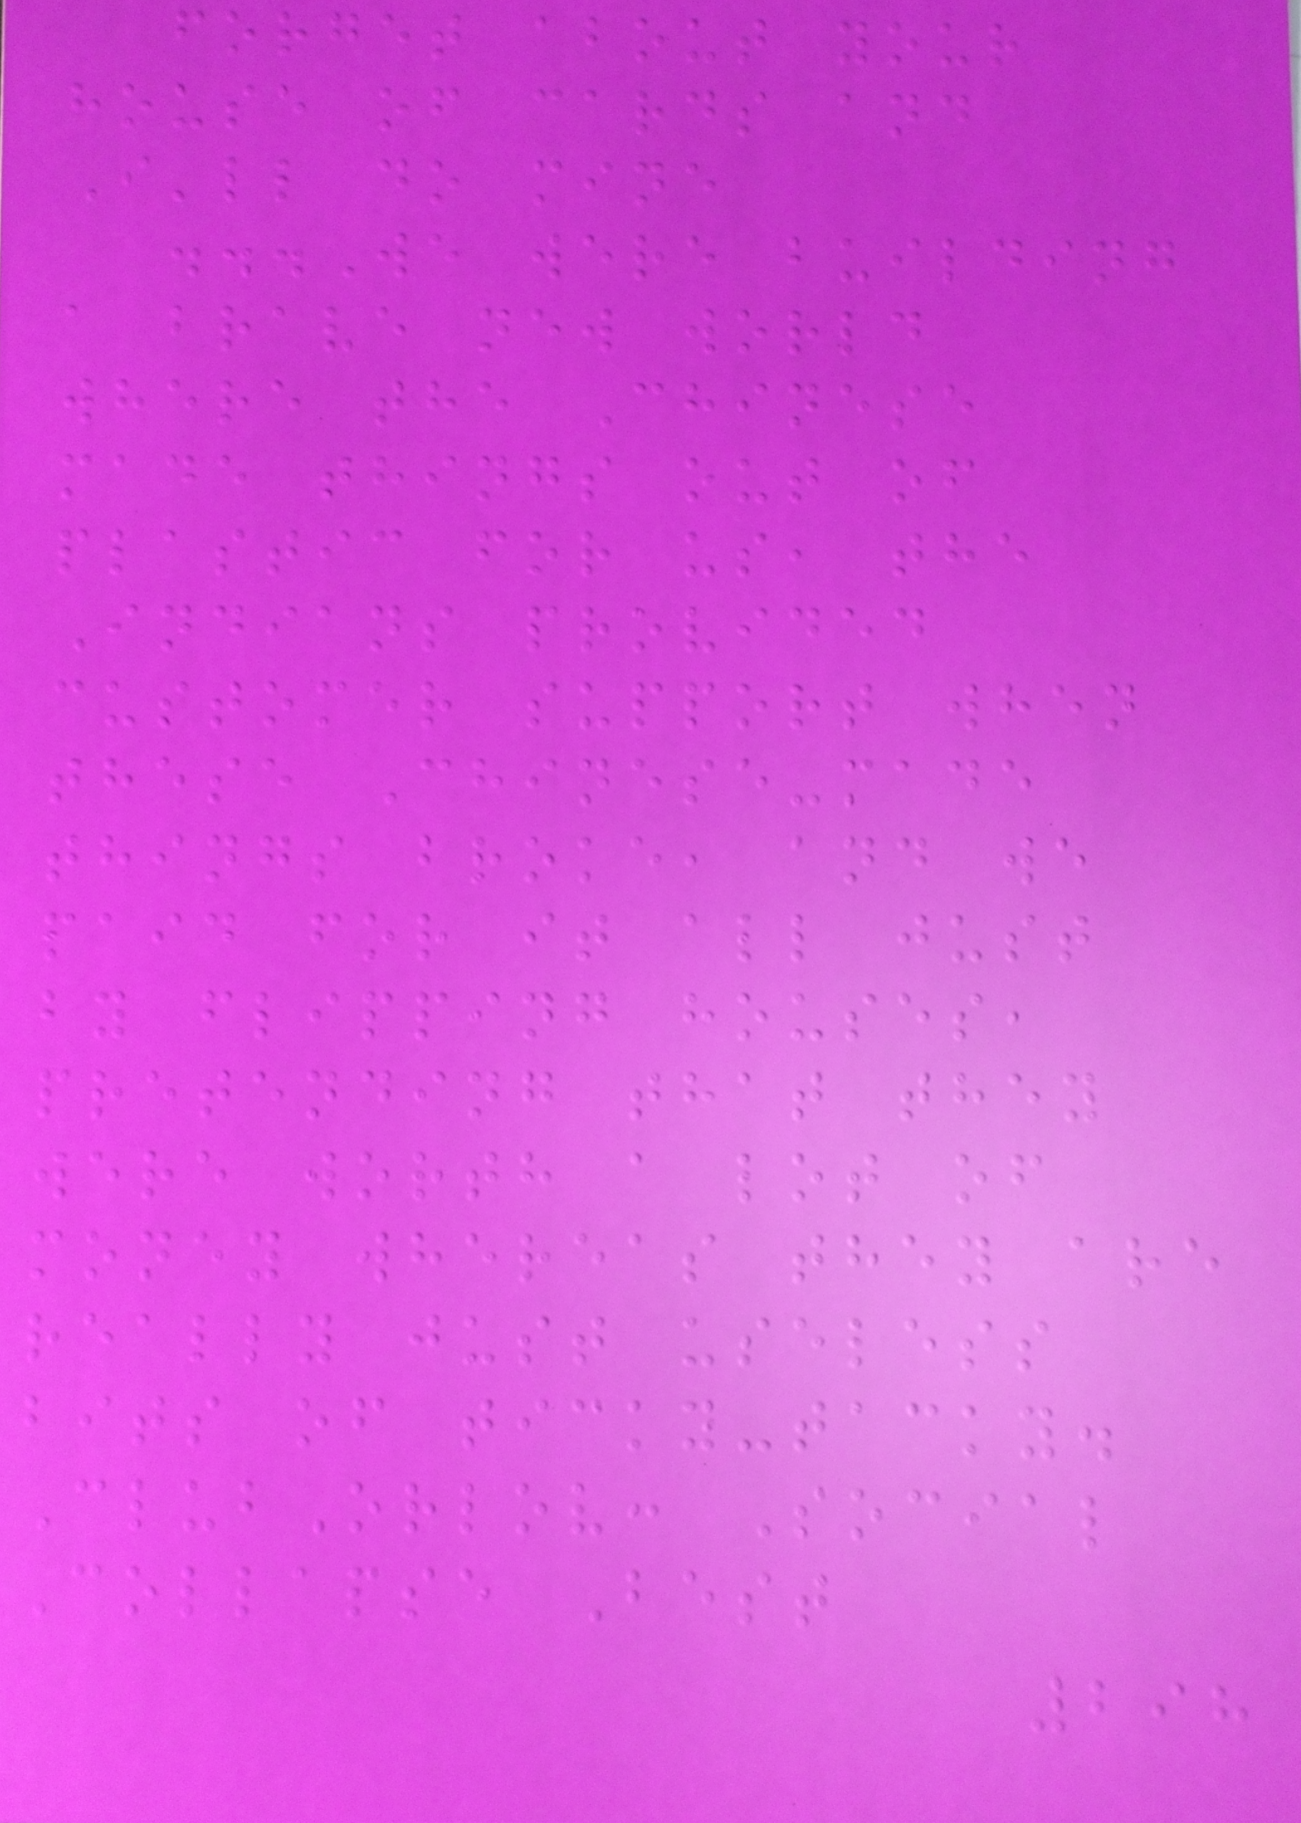forget about your
house of cards and
I'll do mine
...We were building
a brave new world
where the Chinese
made things out of
plastic for us, the
Indians provided
customer support when
these Chinese-made
things broke, and we
paid for it all just
by flipping houses,
pretending that they
were worth a lot of
money whereas they are
really just useless
bits of ticky-tacky.
ClubOrlov: Social
Collapse Best
298
